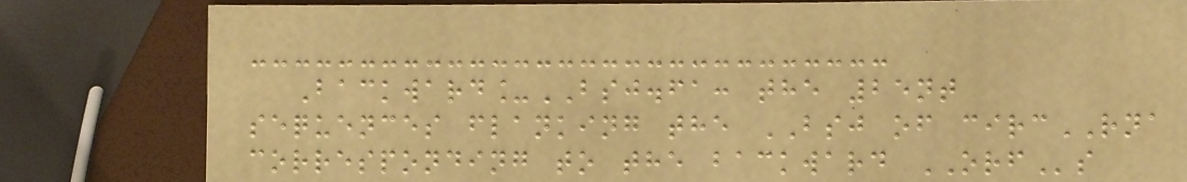Backward_BSJ.fa: the 25nt
sequences flanking the BSJ of circRNA
corresponding to the backward ORFs
